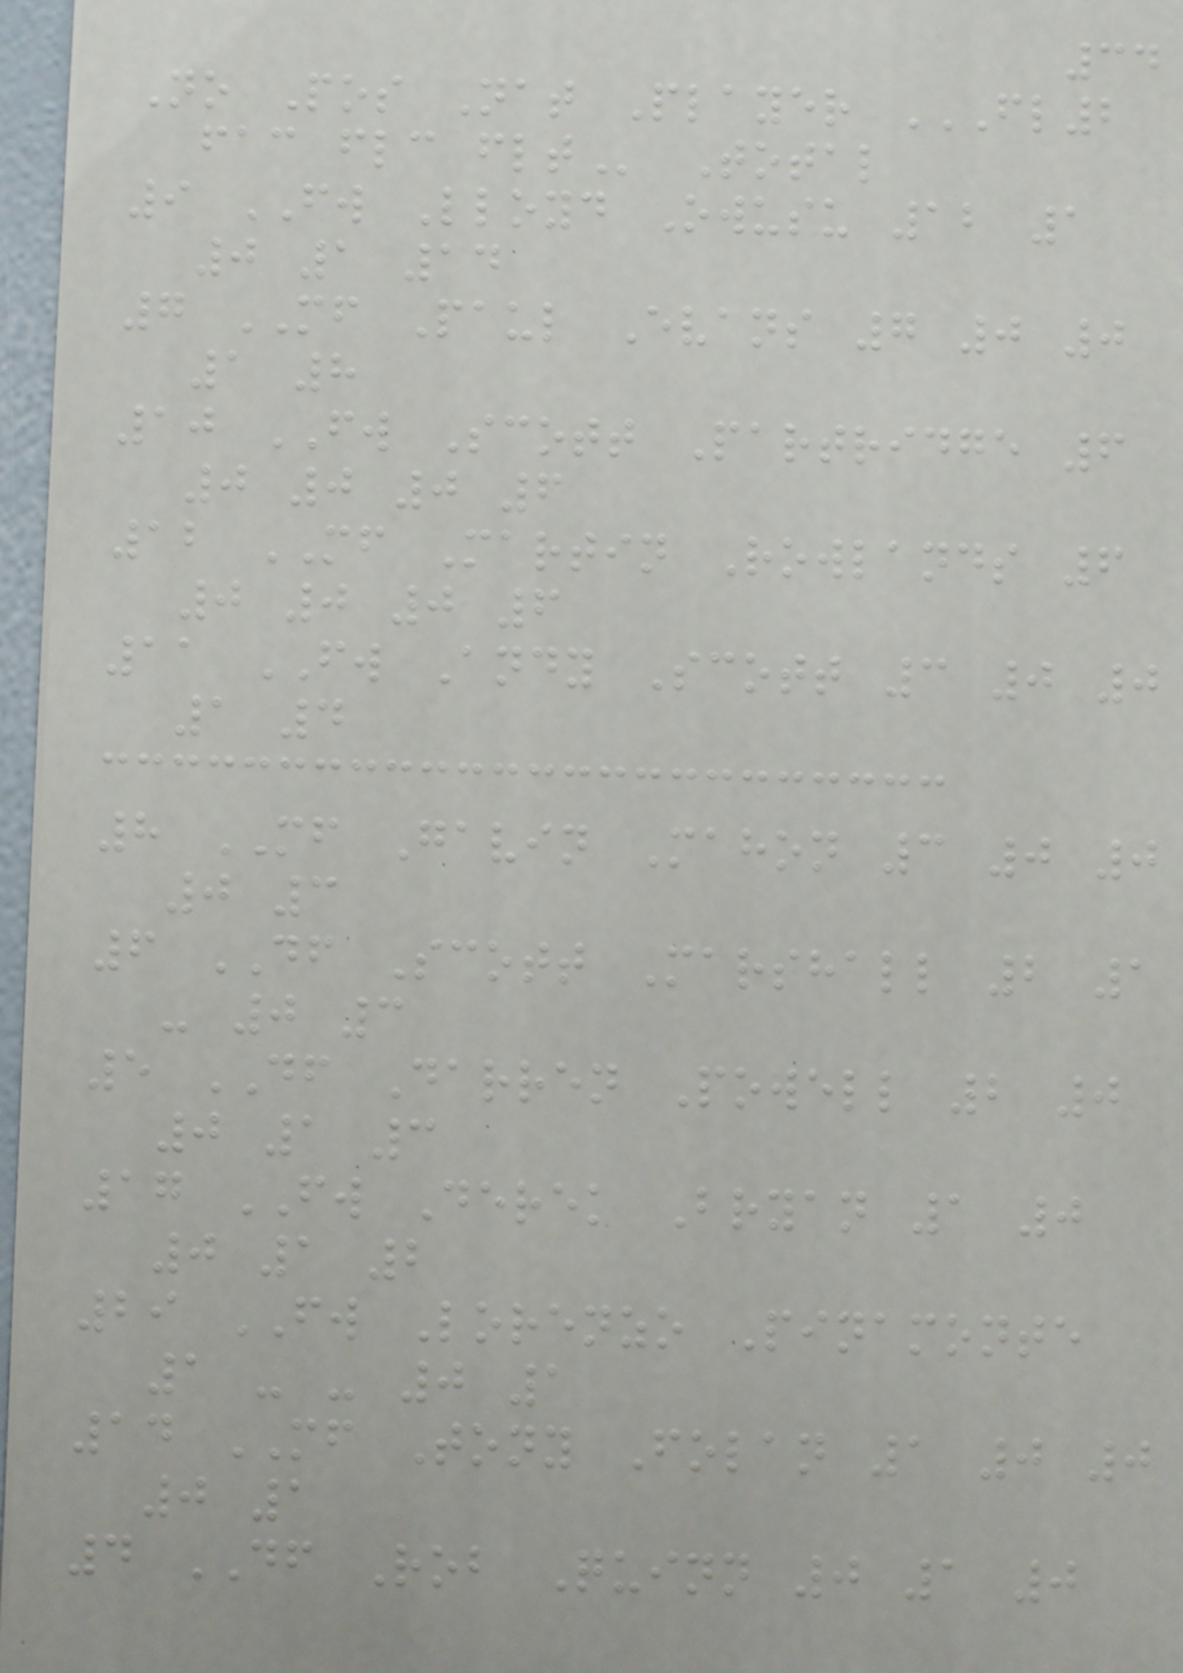34
No Pos Nat Player FL2
FAC FLC FLT Total
9 FW Lloyd Owusu 12 1
0 1 14
7 MF Paul Evans 7 0 0
1 8
10 FW Scott Partridge 6
0 0 0 6
12 MF Martin Rowlands 6
0 0 0 6
11 FW Andy Scott 3 0 0
1 4
8 MF Gavin Mahon 3 0 0
0 3
6 DF Scott Marshall 2 1
- 0 3
5 DF Darren Powell 2 0
0 1 3
17 FW Derek Bryan 1 0
0 1 2
29 FW Lorenzo Pinamonte
1 - - 0 1
14 MF Tony Folan 1 0 0
0 1
4 DF Rob Quinn 0 1 0
